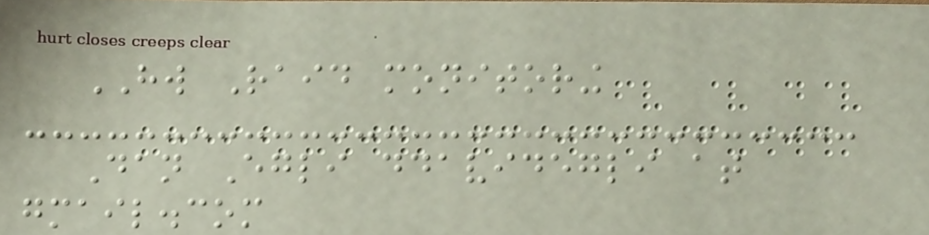HW Raid monitoring
Dan Egli ddavidegli at
gmail.com
